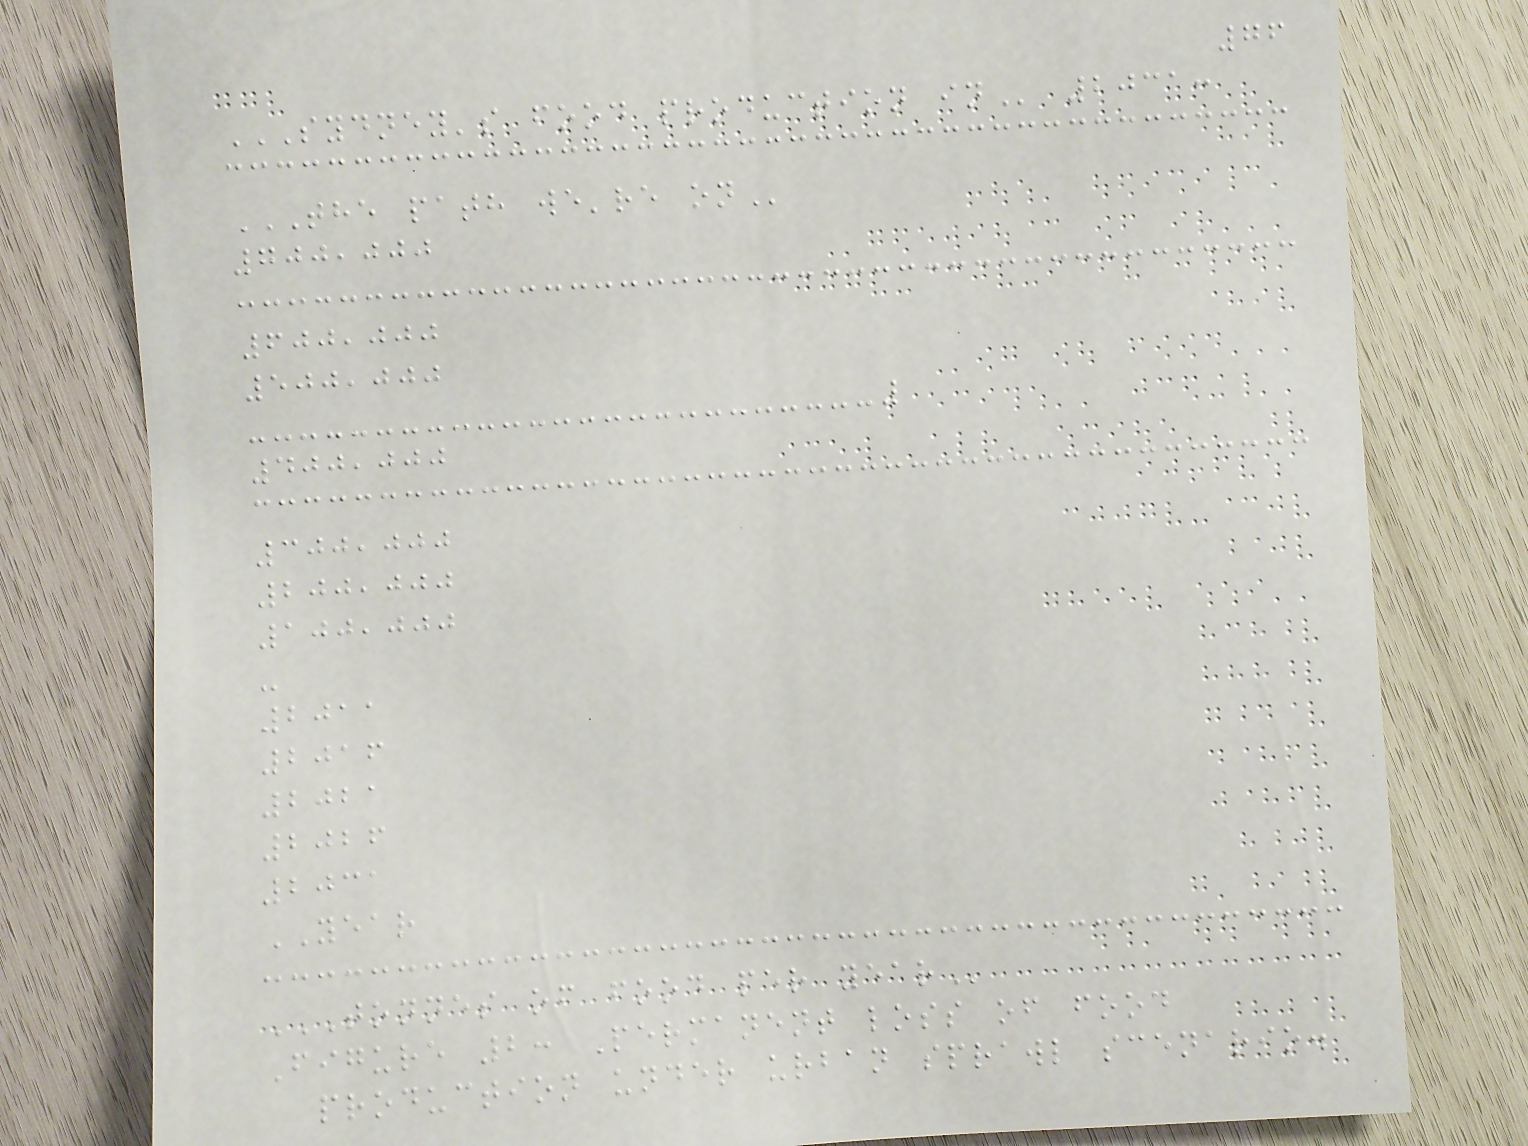76
SYDNEY'S FOOD PRODUCTION IN 2031:
THE PATH WE'RE ON
700,000
600,000
500,000
400,000
300,000
200,000
100,000
-
2011
2016
2021
2026
2031
YEAR
TONNES OF FOOD PER YEAR
Figure 2: Permanent loss of food
production under urban sprawl scenario.
